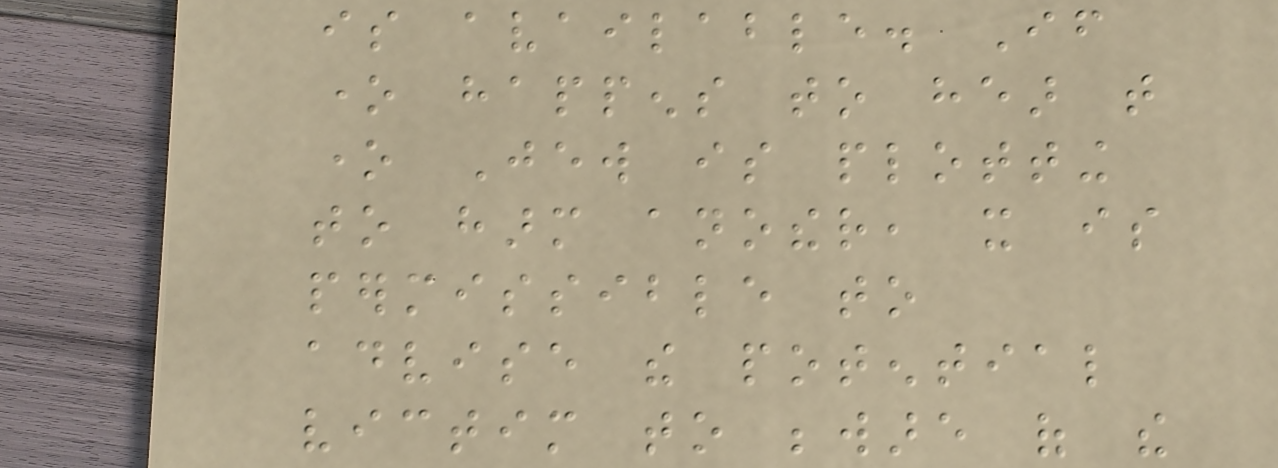is available. If
one happens to hear that
one Jew is plotting
to harm another, it is
permissible to
advise the potential
victim to beware of the
